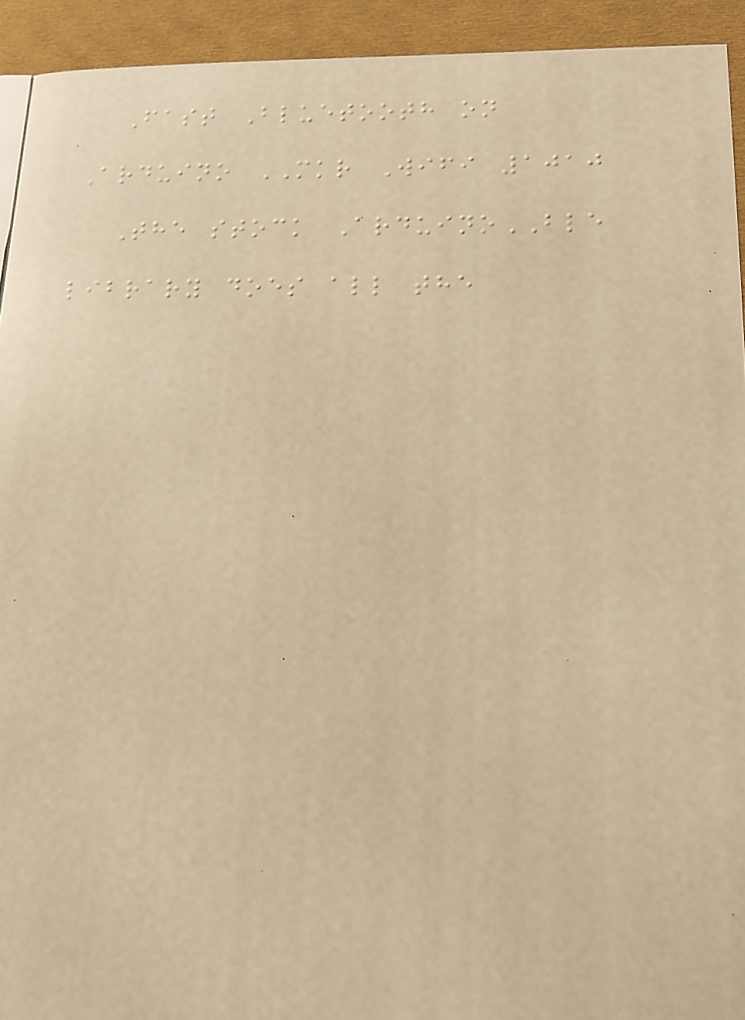Fast Bluetooth on
Arduino MKR Wifi 1010
The stock ArduinoBLE
library does all the
